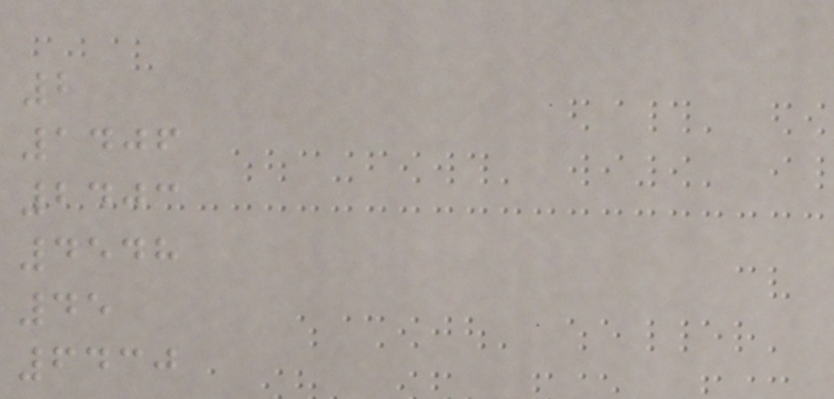2
1406
2403
4548
45
6430
